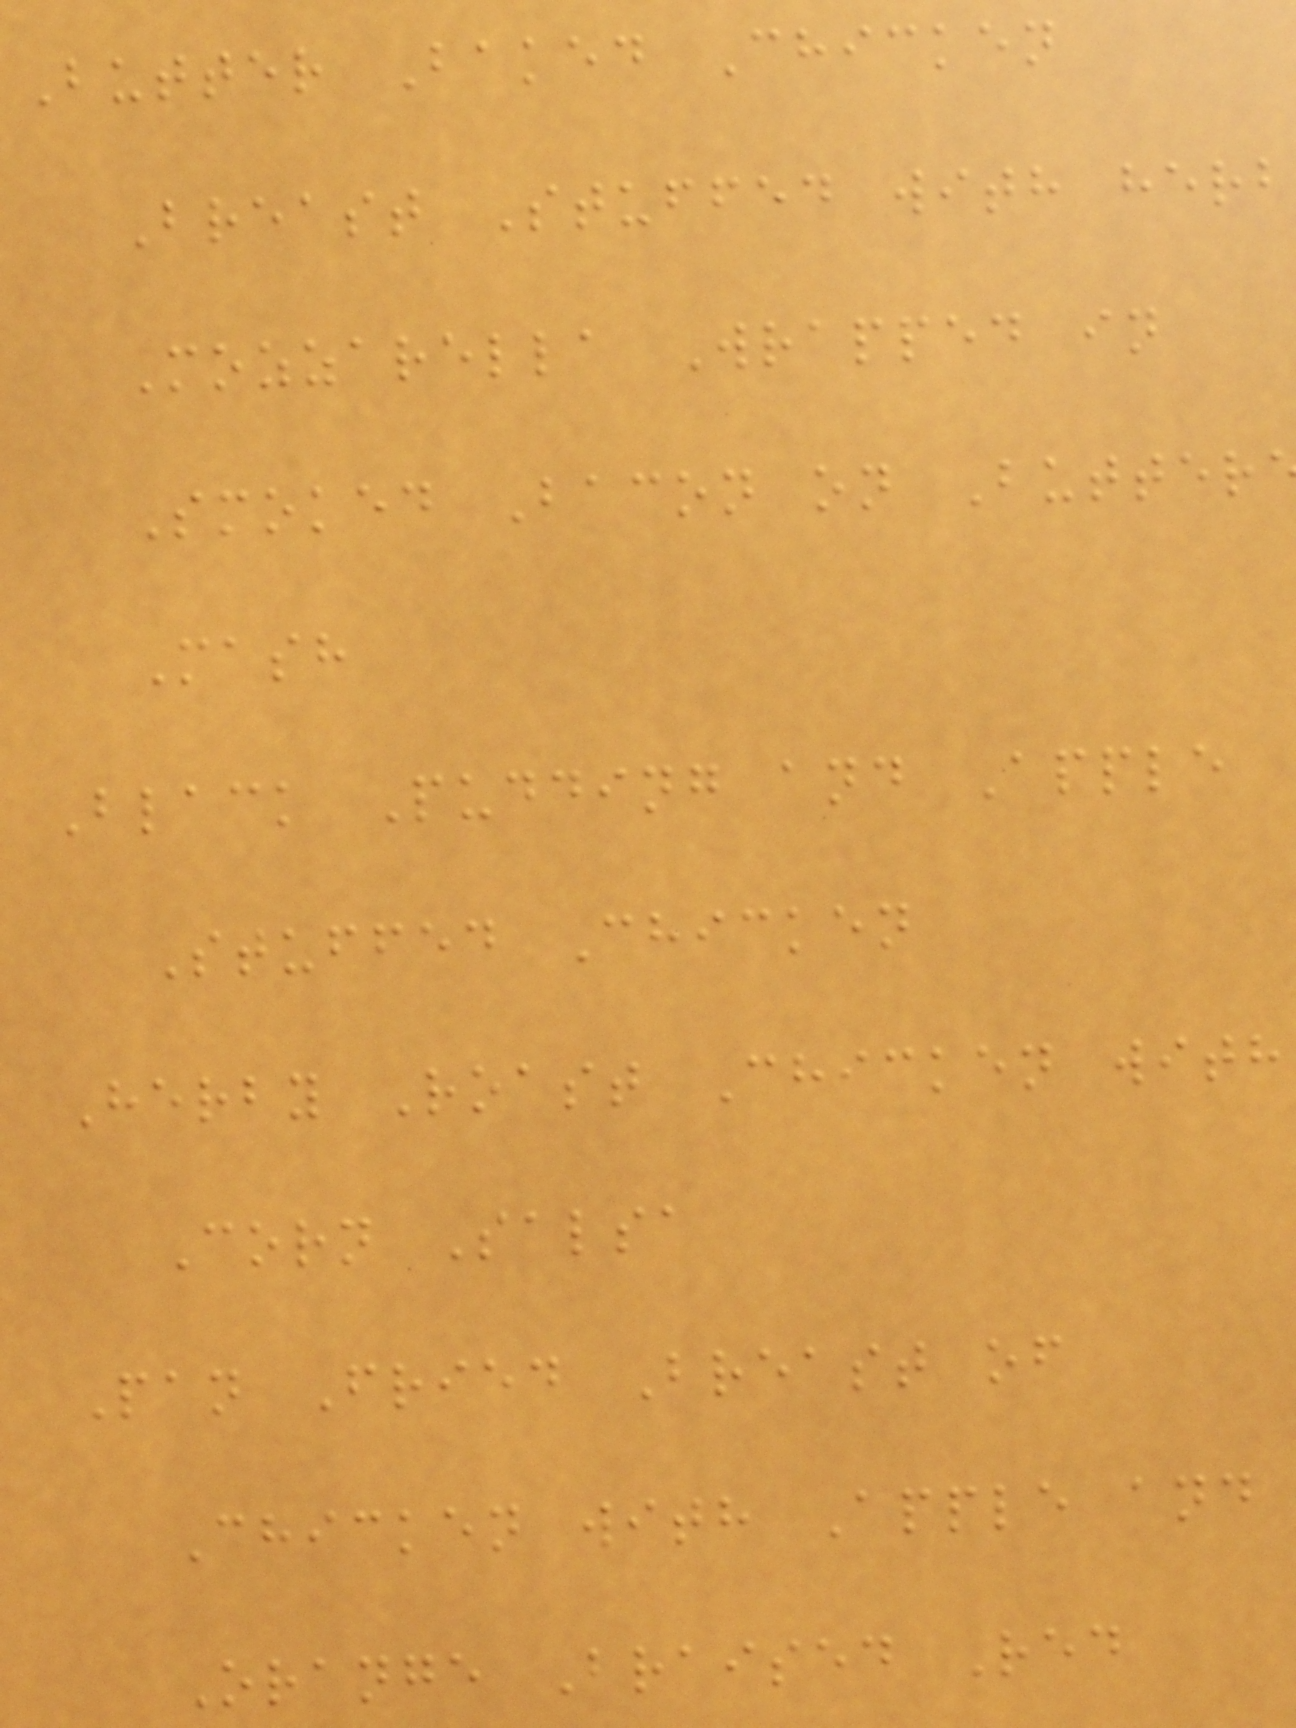Butter Baked Chicken
Breast Stuffed with herb
Mozzarella Wrapped in
Smoked Bacon on Butter
Mash
Black Pudding and Apple
Stuffed Chicken
Herby Roast Chicken with
Corn Salsa
Pan Fried Breast of
Chicken with Apple and
Orange Braised Red
